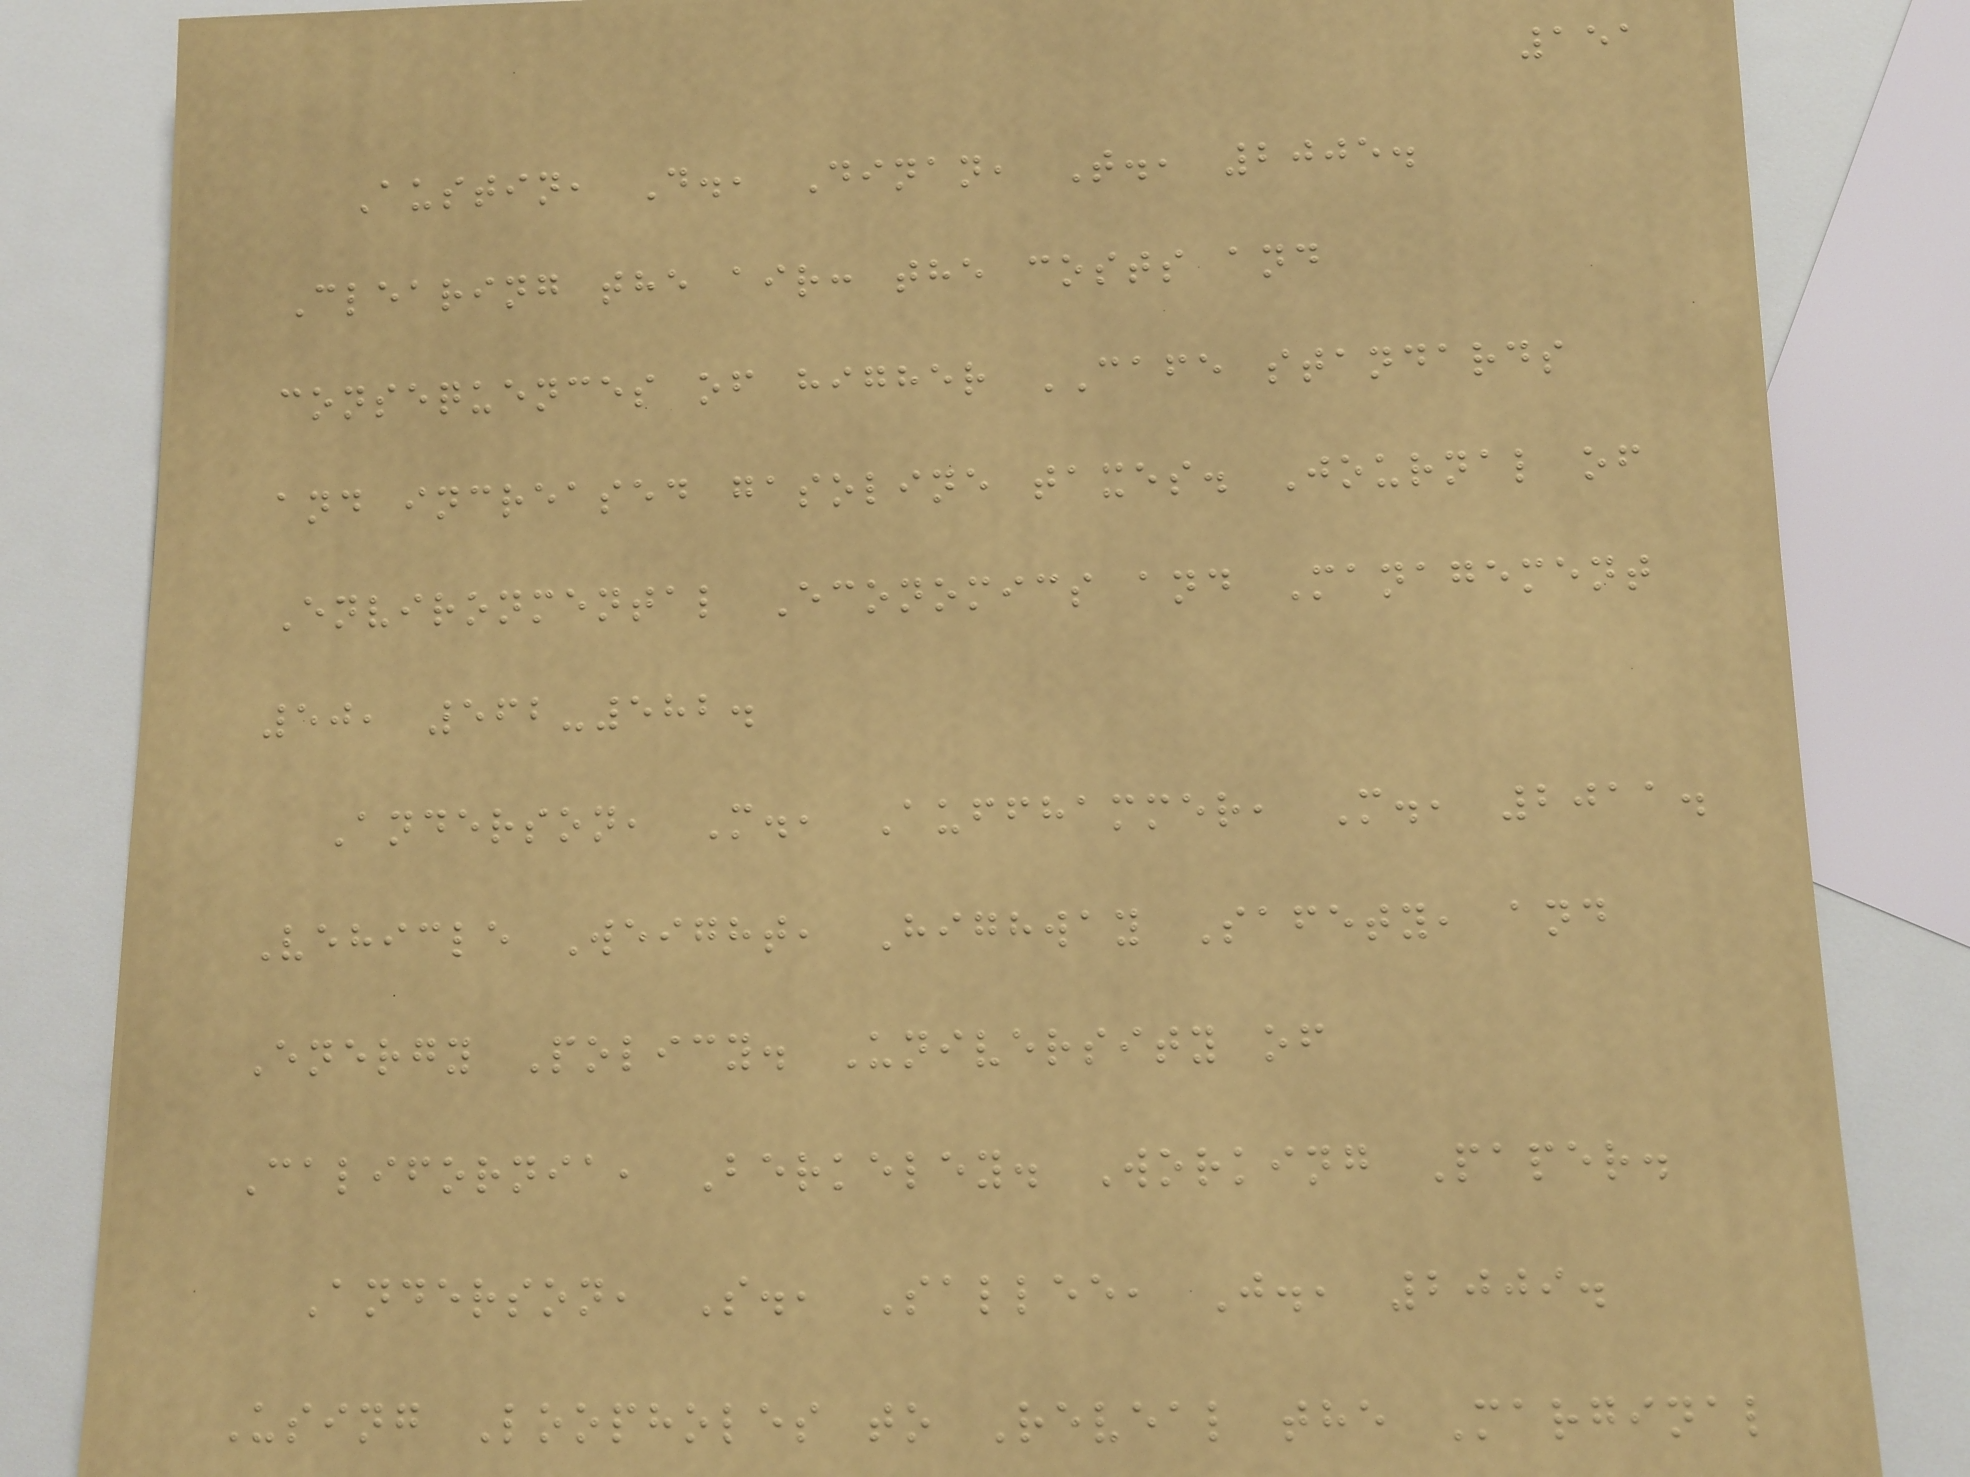151
Austin, D., Dinan, T., 2005.
Clearing the air: the costs and
consequences of higher CAFE standards
and increased gasoline taxes. Journal of
Environmental Economics and Management
50, 562-582.
Anderson, M., Auffhammer, M., 2011.
Vehicle Weight, Highway Safety, and
Energy Policy. University of
California, Berkeley. Working Paper.
Anderson, S., Sallee, J., 2009.
Using Loopholes to Reveal the Marginal
